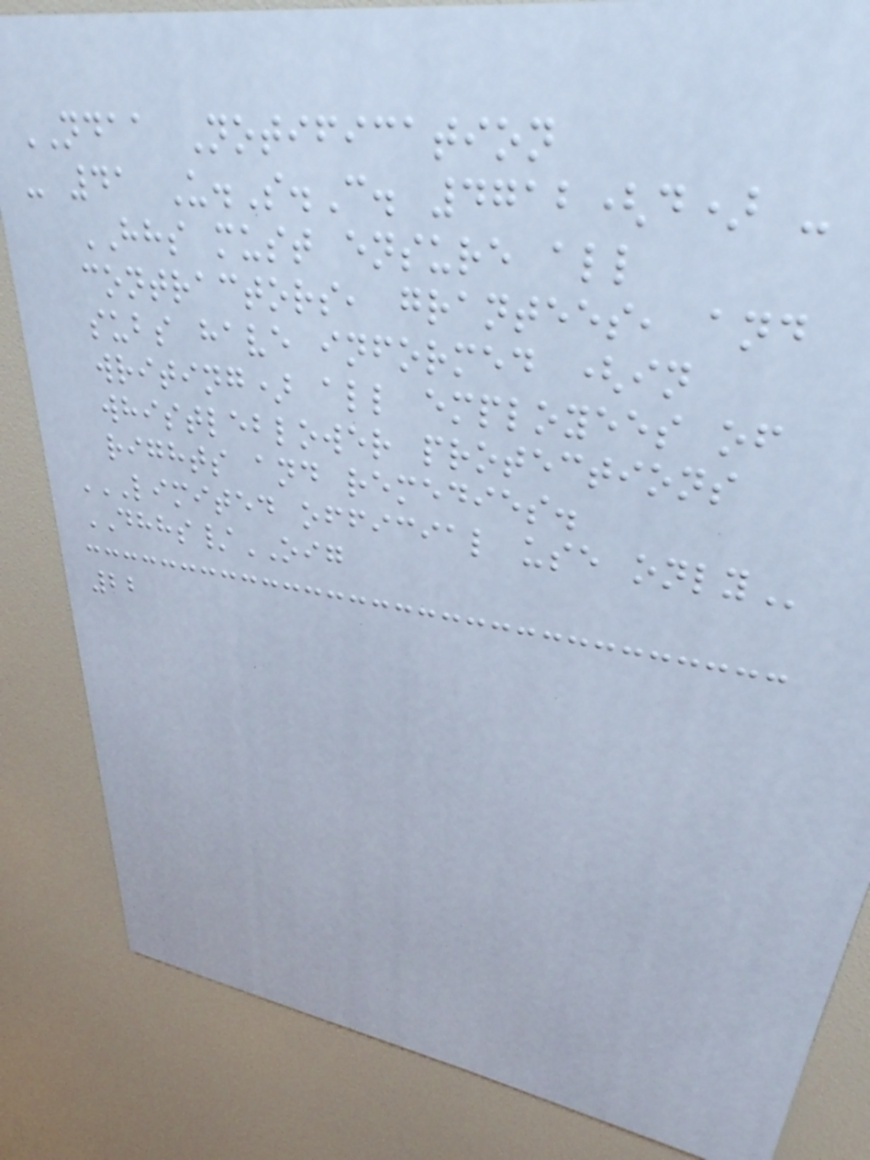NDAA Notification
- 41 U.S.C. 4712(d) -
HHS must ensure all
contractors, grantees, and
subs have informed (in
writing) all employees of
whistleblower protections
rights and remedies.
LIMITED OFFICIAL USE ONLY
DHHS/OIG
22
